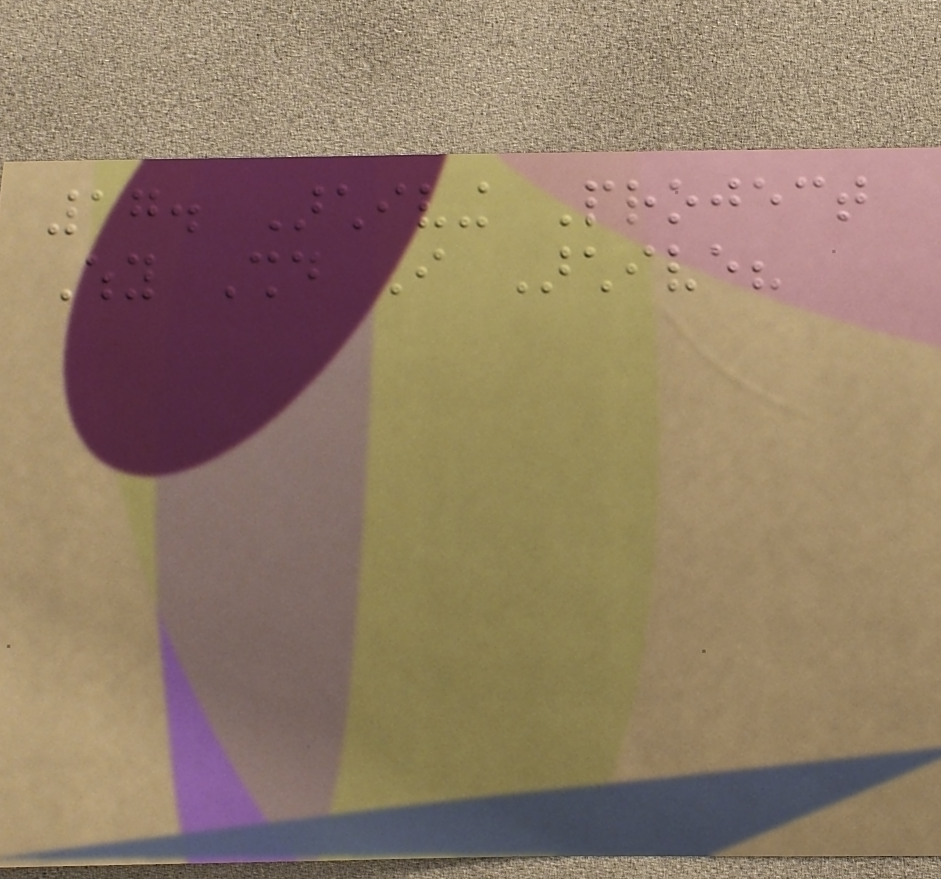17. Archiving Project
Why Should I Archive?
